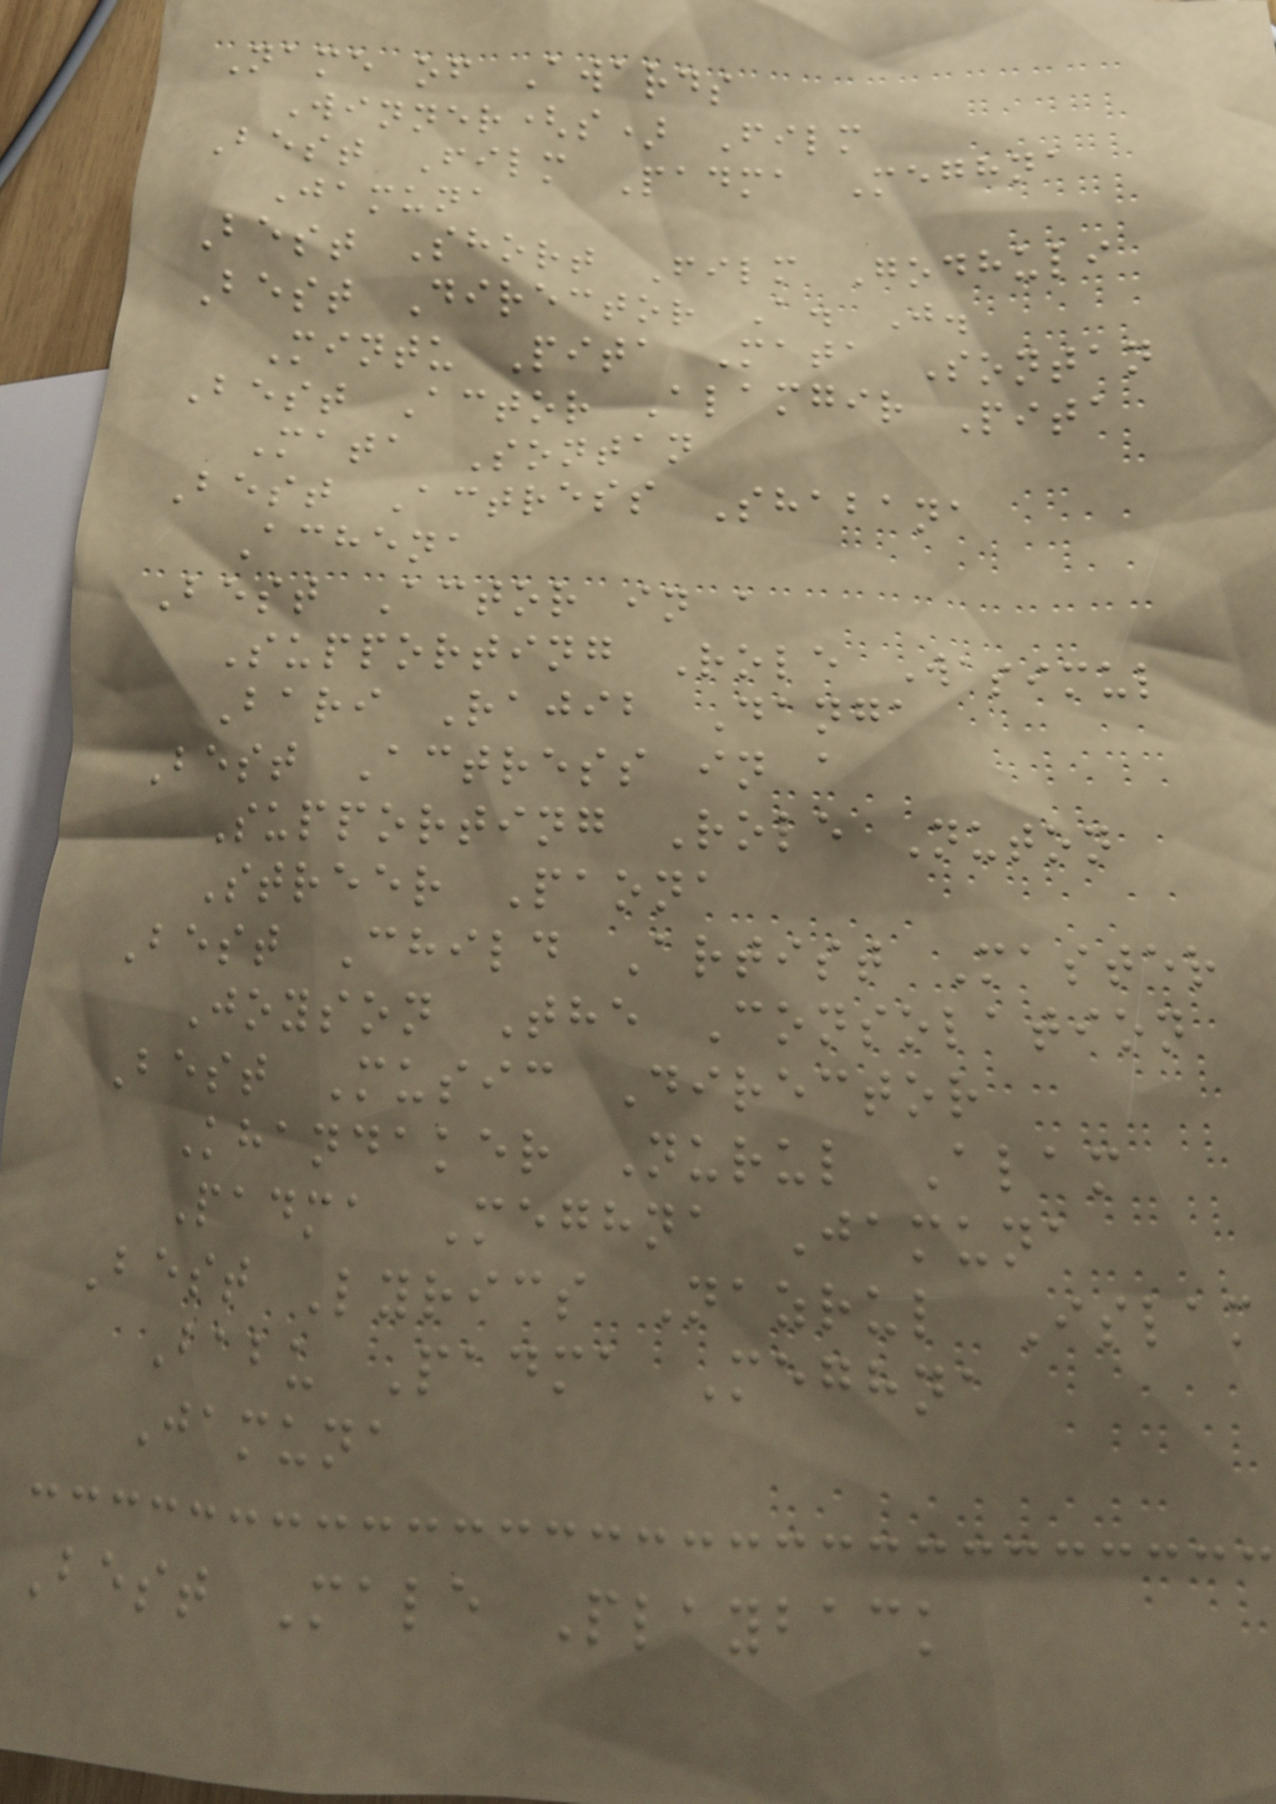Name of Awards
Winner(s) Film
Best Film Padma Meghna
Jamuna
Best Short Film Godhuli
Best Director A. J.
Mintu Pita Mata Sontan
Best Actor Alamgir Pita
Mata Sontan
Best Actress Shabana
Achena
Best Actor in a
Supporting Role Wasimul
Bari Rajib Danga
Best Actress in a
Supporting Role Nuton
Streer Paona
Best Child Artist Master
Joyson The Consolation
Best Music Director
Khandaker Nurul Alam
Padma Meghna Jamuna
Best Lyrics Nazrul Islam
Babu Padma Meghna
Jamuna
Best Male Playback
